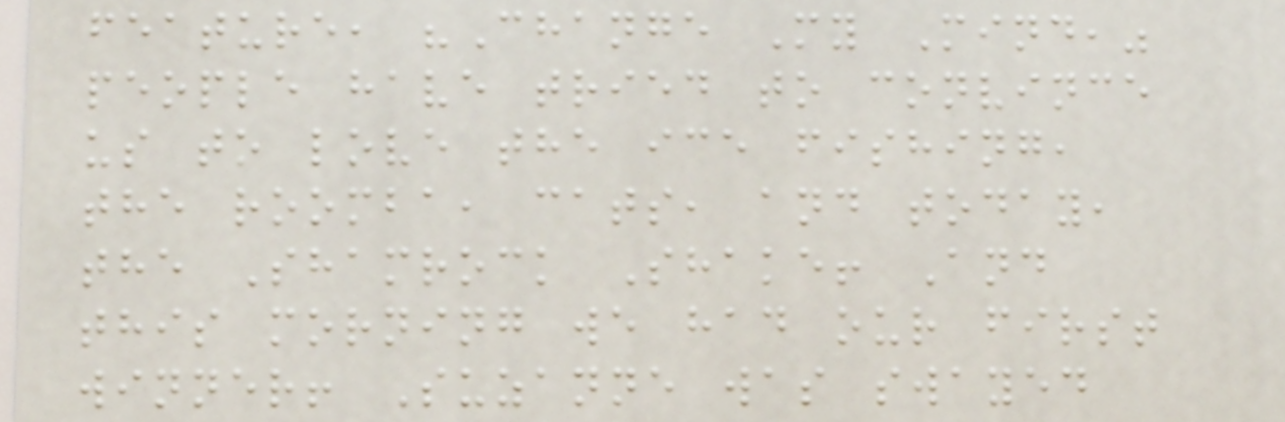feature, "Change My Mind,"
people have tried to convince
us to love the ice fishing,
the roomba, cats, and today,
the Shamrock Shake! And
this morning we had our first
winner! Suzanne was swayed
